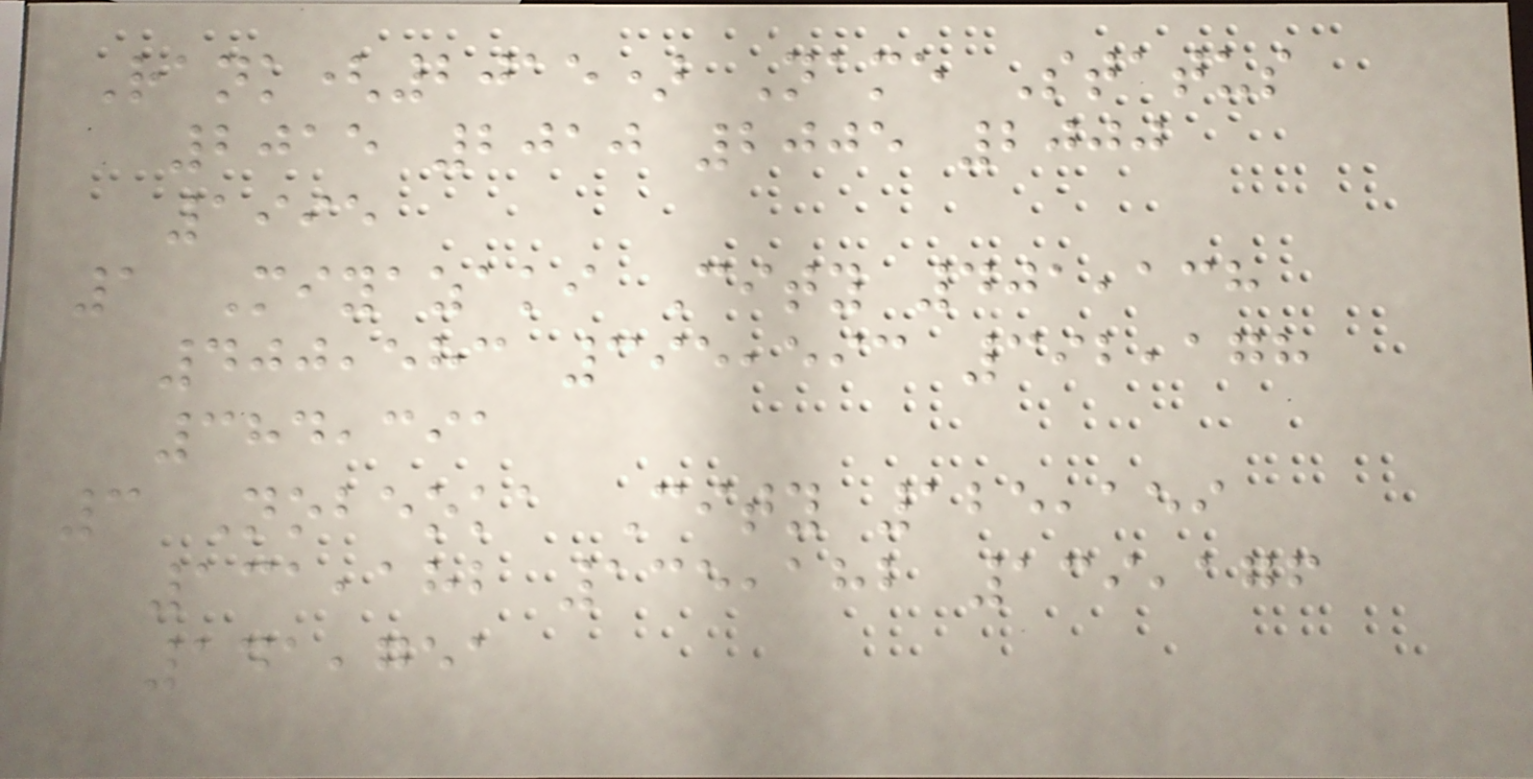Rank(2015) Name Status
2015 2010 2005 2000
1995
1 Miyazaki City 401,138
400,583 395,593 392,178
384,391
3 Nobeoka City 125,159
131,182 135,182 139,176
141,751
